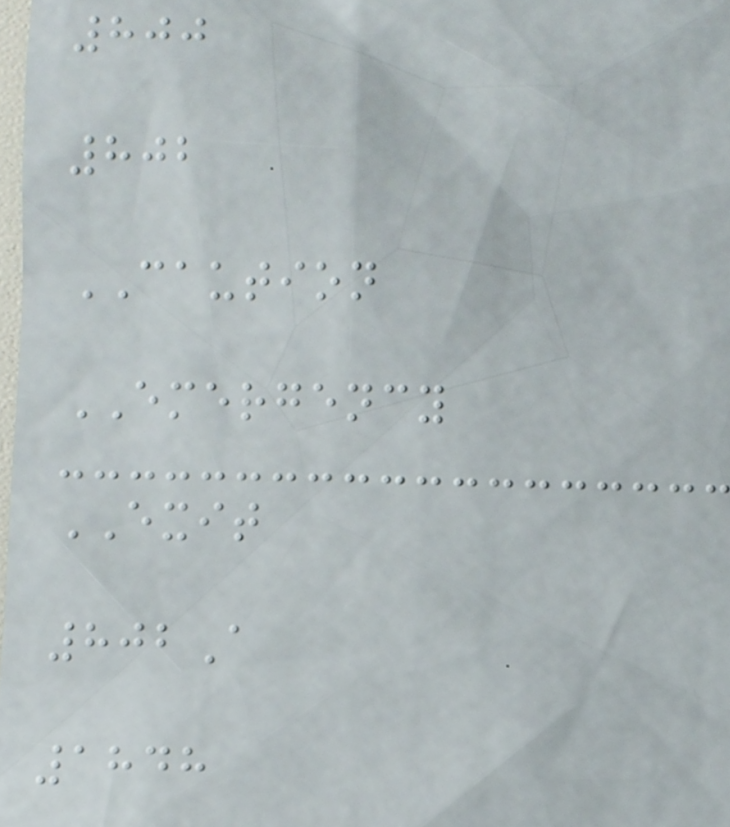800
802
CAUTION
EMERGENCY
EXIT
802A
1848
